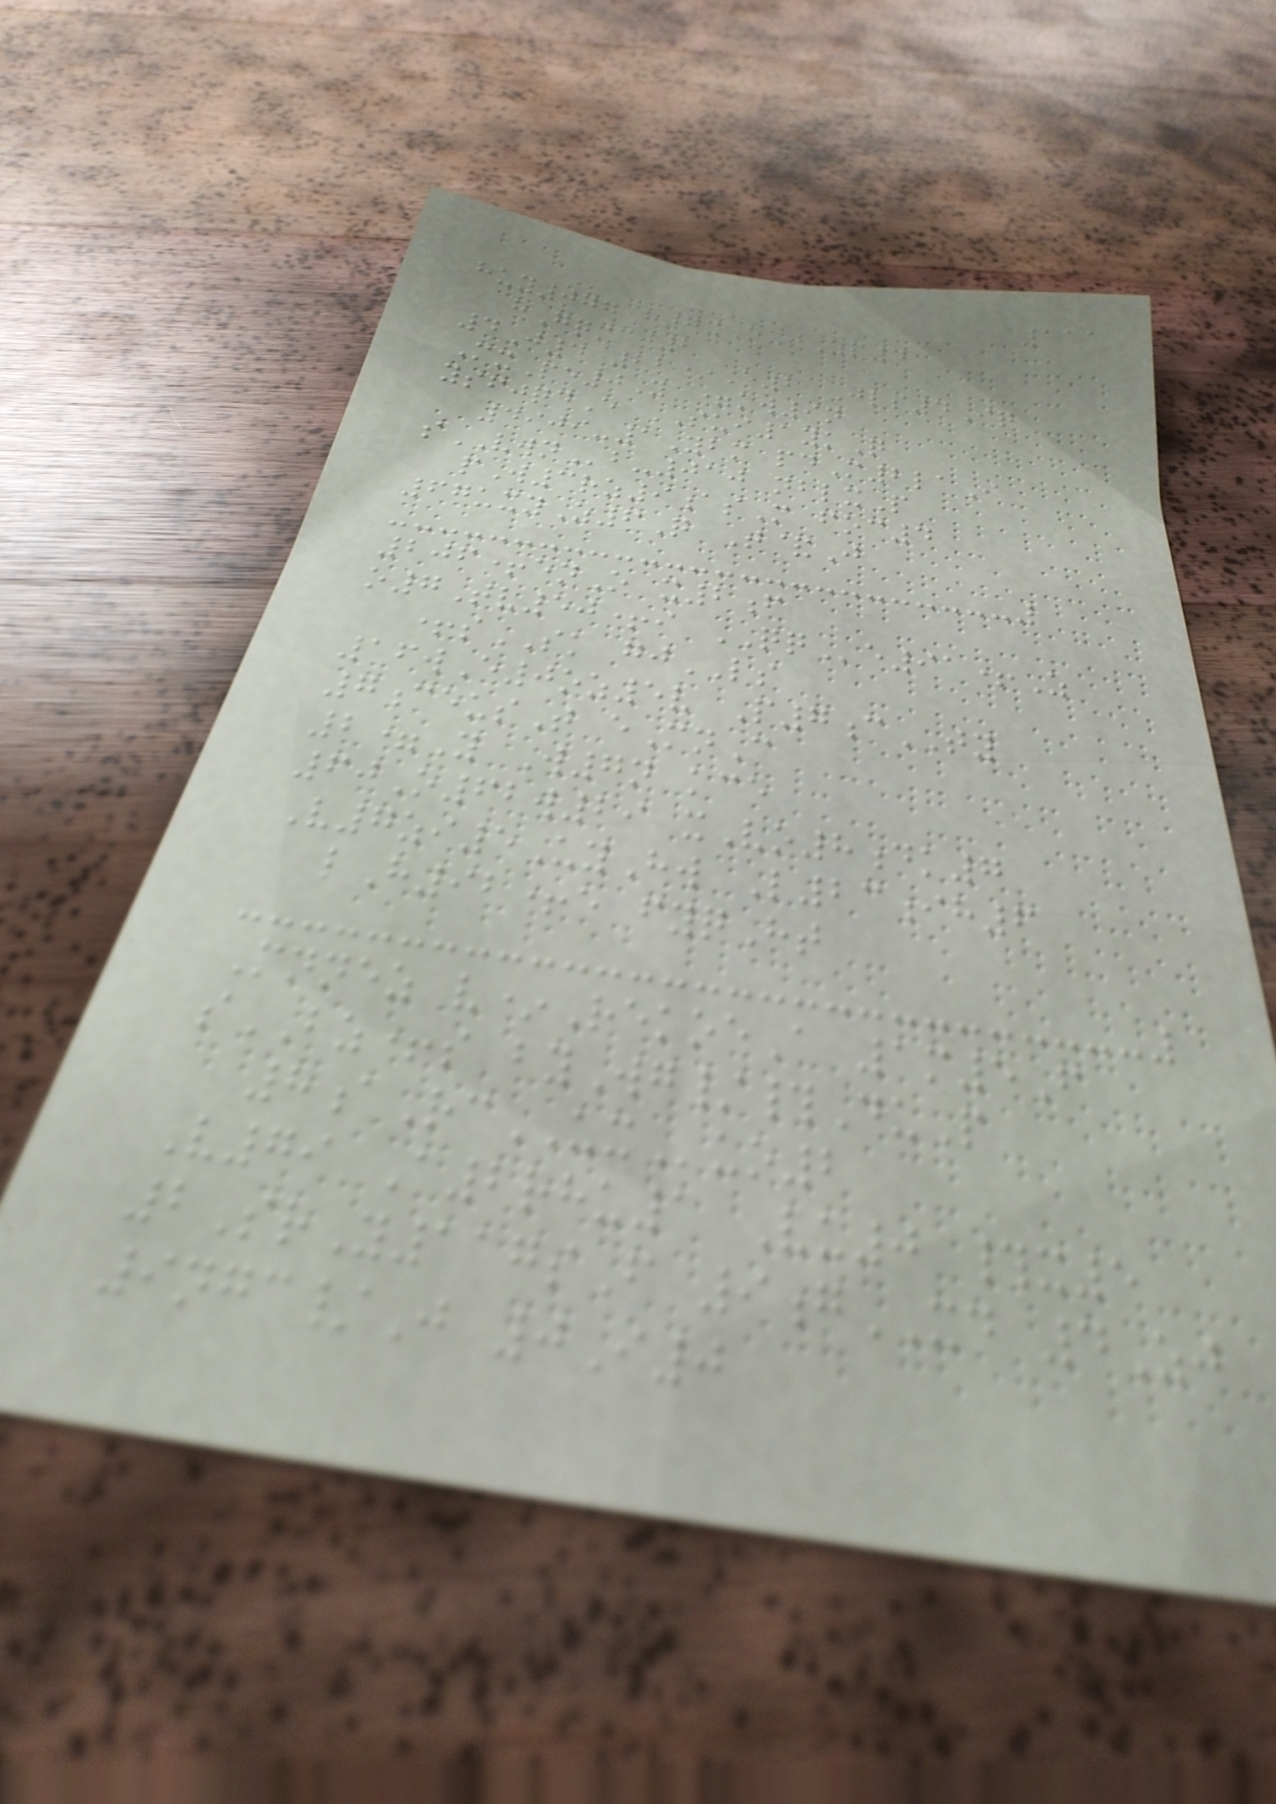111
huy077 h7xOutZp4
hGqmcj2
4J4 22*E2 Jls4Iq
MxPe0Y =kw9n
ysfjqdE SUI1ykQ
4909-1Ybm pdM2laI
sVWNb-010 nblxP
pW3rz9asM foc4
67uxyZ6Q T&J
206+enO x2f
o7Tv50+i QQe91+Z
+sSK gjLS
16wE0oz5v P7cTY
7ceusT eMnC
2=Y W7n kce
60O62w29 xVo8dk7
V7zi5UyHw L23ih6
lH92+e fyqHt
Mnnez v*RekoeA 1m5F
sBZ+s byWg/#DuP
8aRcUXuo2
V79 A2rhu1 Vu0 #x5
2SrY117sF 9gXD 4Zj
9ngc/J 0I0
